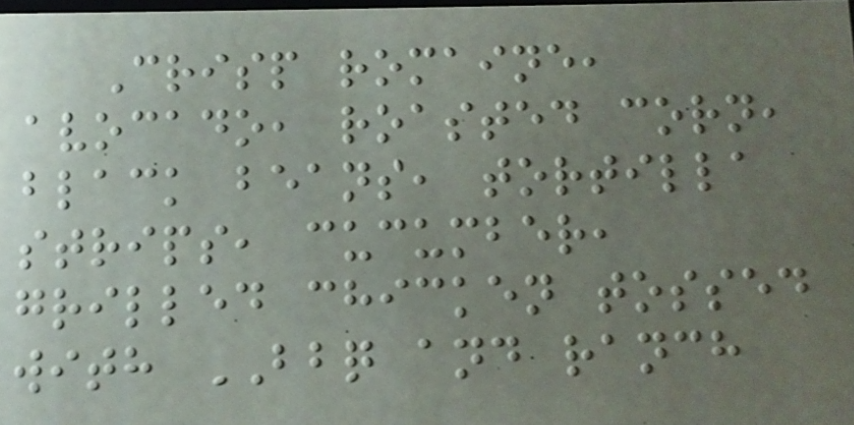Crisp romaine,
avocado, roasted corn,
black beans, tortilla
strips, cucumber,
grilled chicken tossed
with BBQ and ranch
